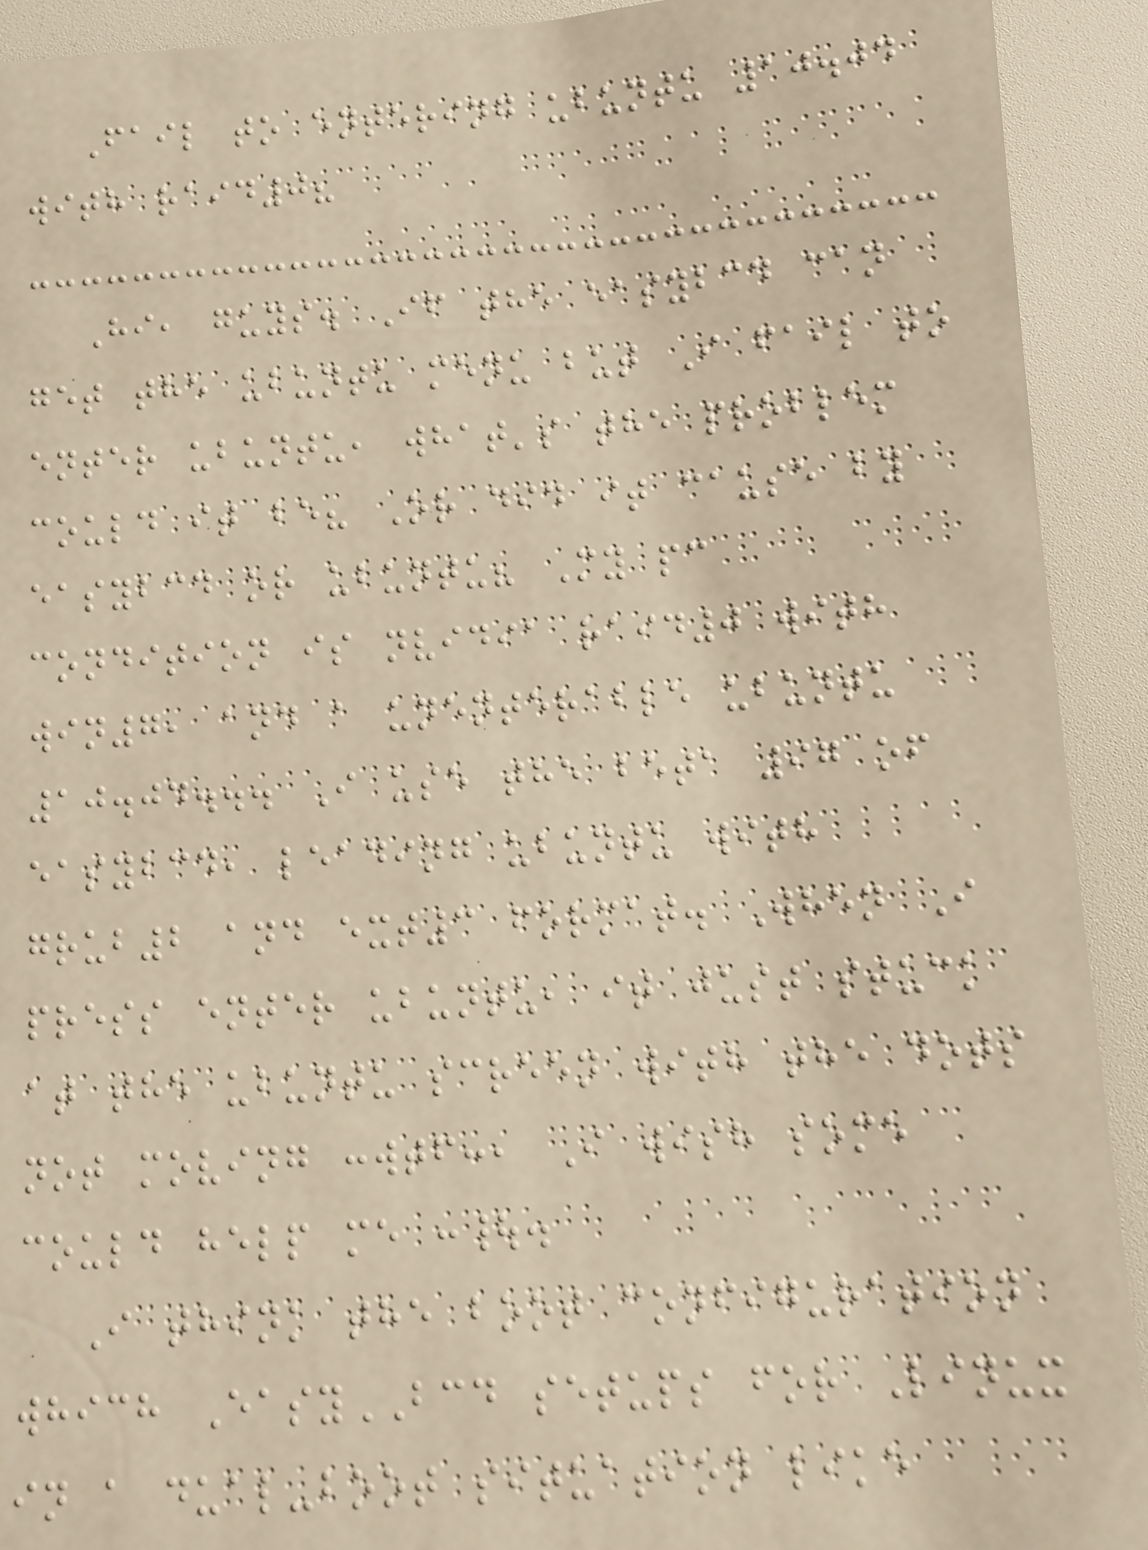Fail to entering ubuntu 10.04
with raid0?
Hi, guys. If the easybcd can
get the ubuntu menu but I fail to
enter ubuntu, what's the problem
could it be? Or did it cause by
easybcd or ubuntu? My pc
condition is nvidia raid0 with
win7, and a unenterable ubuntu
10.04... I use the beta 97 of
easybcd, leading ubuntu with
grub2 and ext3 format. When I
press enter ubuntu, it just stuck
at the ubuntu screen with the dots
not moving :wtf:, I wish some
could help me :|.
I think the boot configuration
which EasyBCD setups for Linux
in a dual-boot situation like
